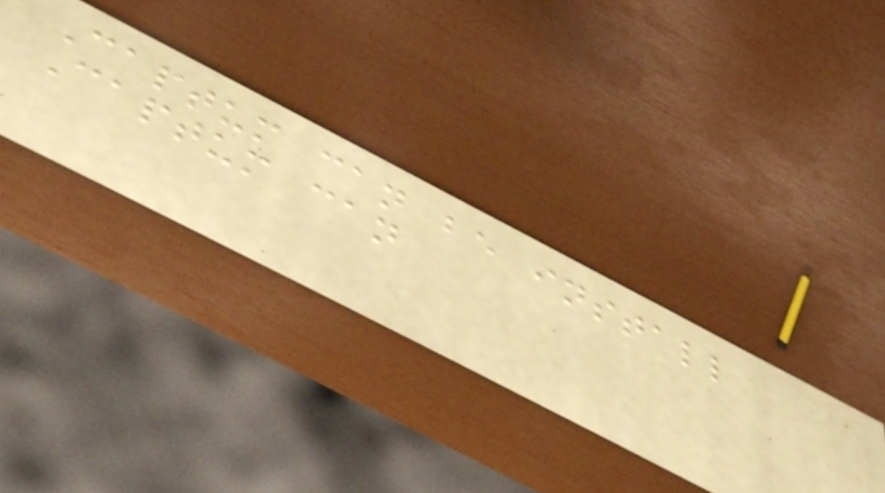Captum can be install
Captum can
